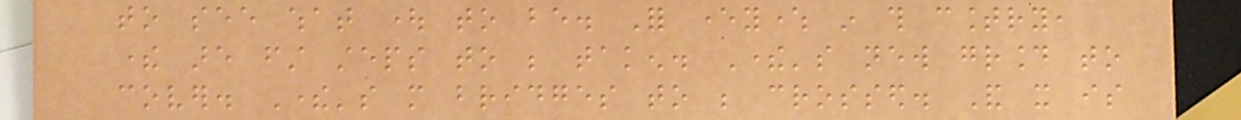to see what ought to be. For everywhere in this country,
there are first steps to be taken. There's new ground to
cover. There's more bridges to be crossed. And it is
